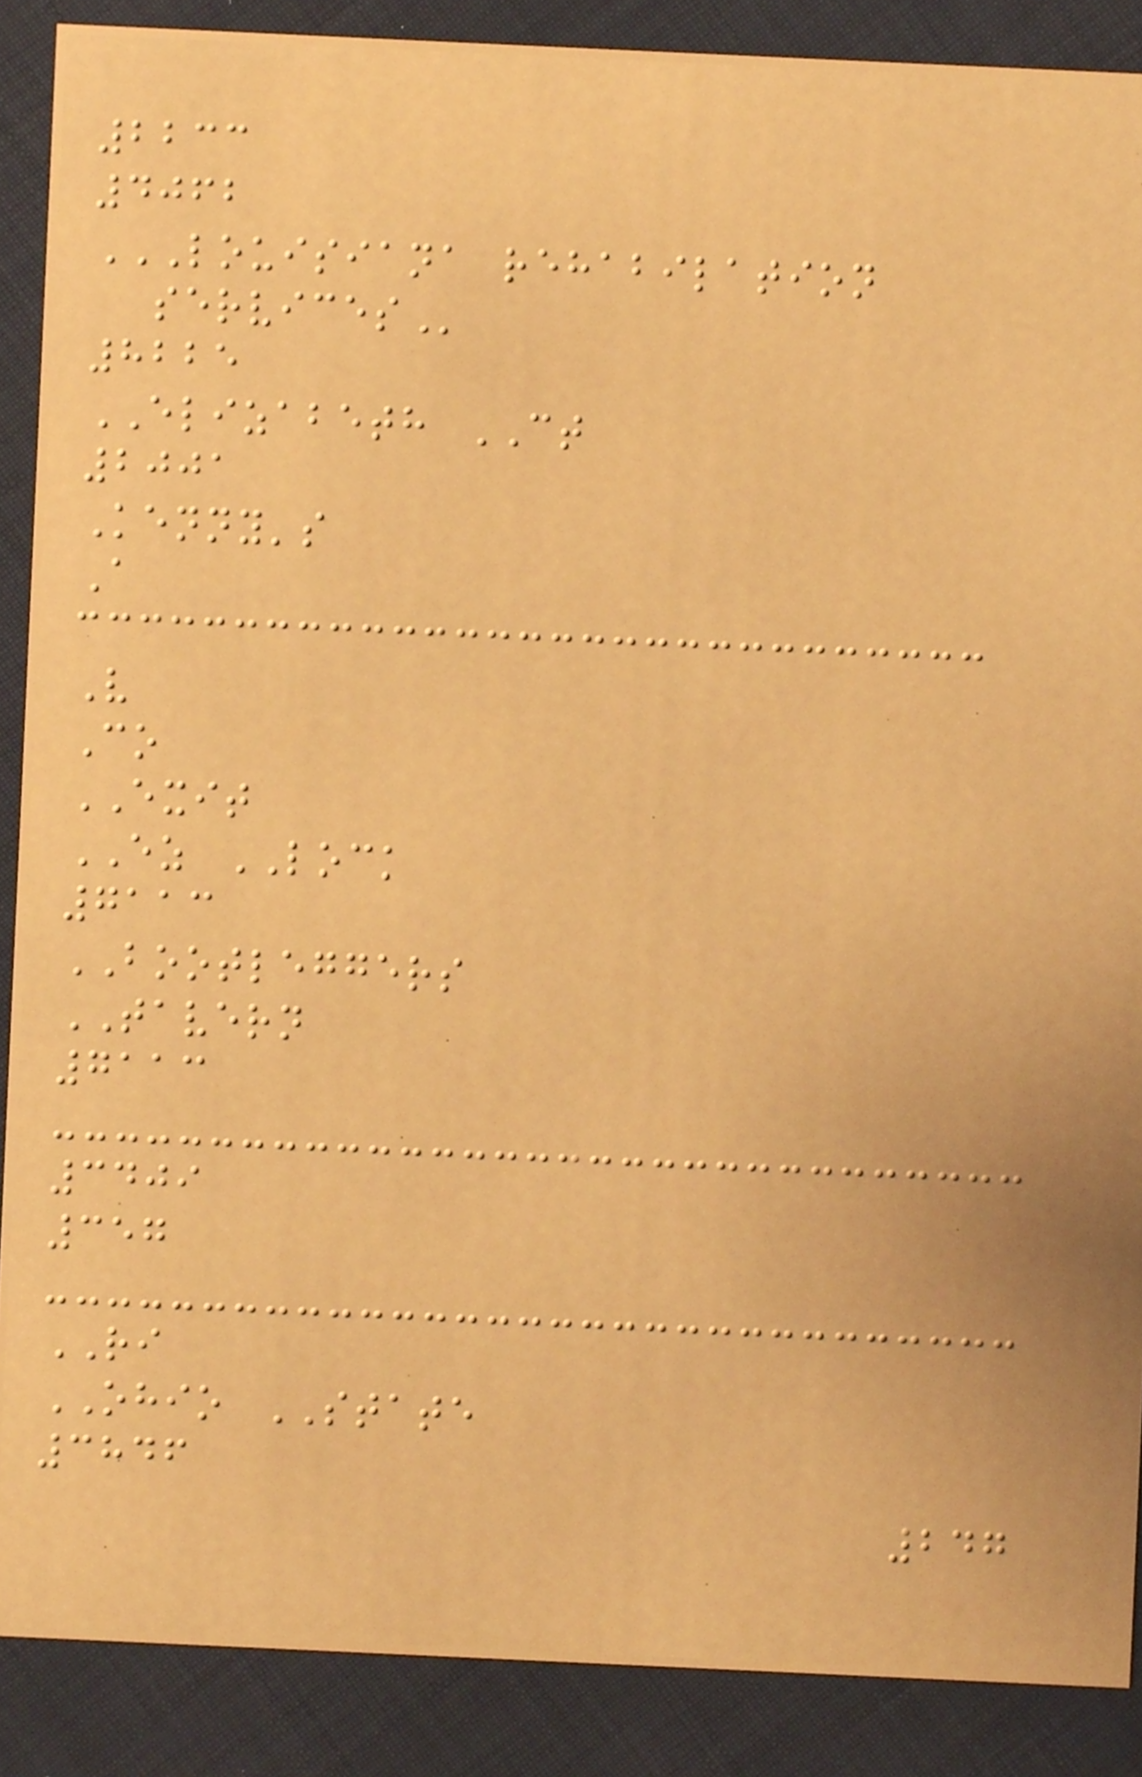2233
4062
LOUISIANA REHABILATION
SERVICES
8225
ELIZABETH CT
2001
Kenny's
A
V
Co
EXIT
EZ LOCK
7113
BOOTLEGGERS
TAVERN
7113
3409
357
RI
OHIO STATE
3846
247
